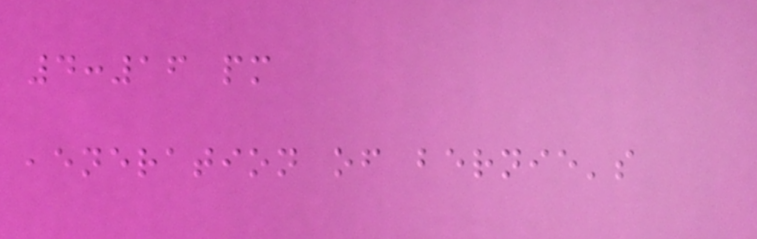4:16 pm
,eneration of bernie's
